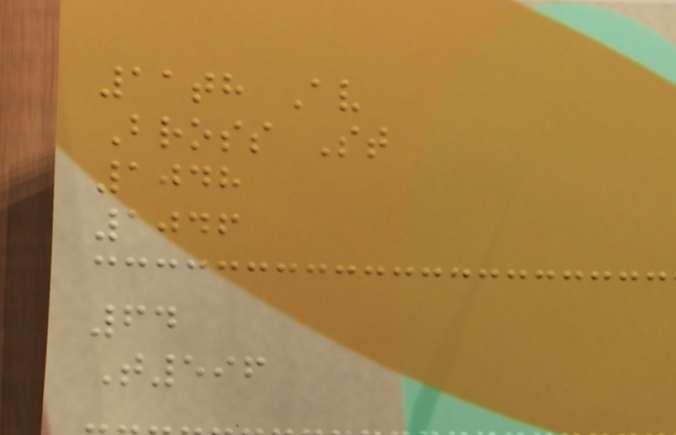11th Av
Bross St
1048
1046
64
T596
